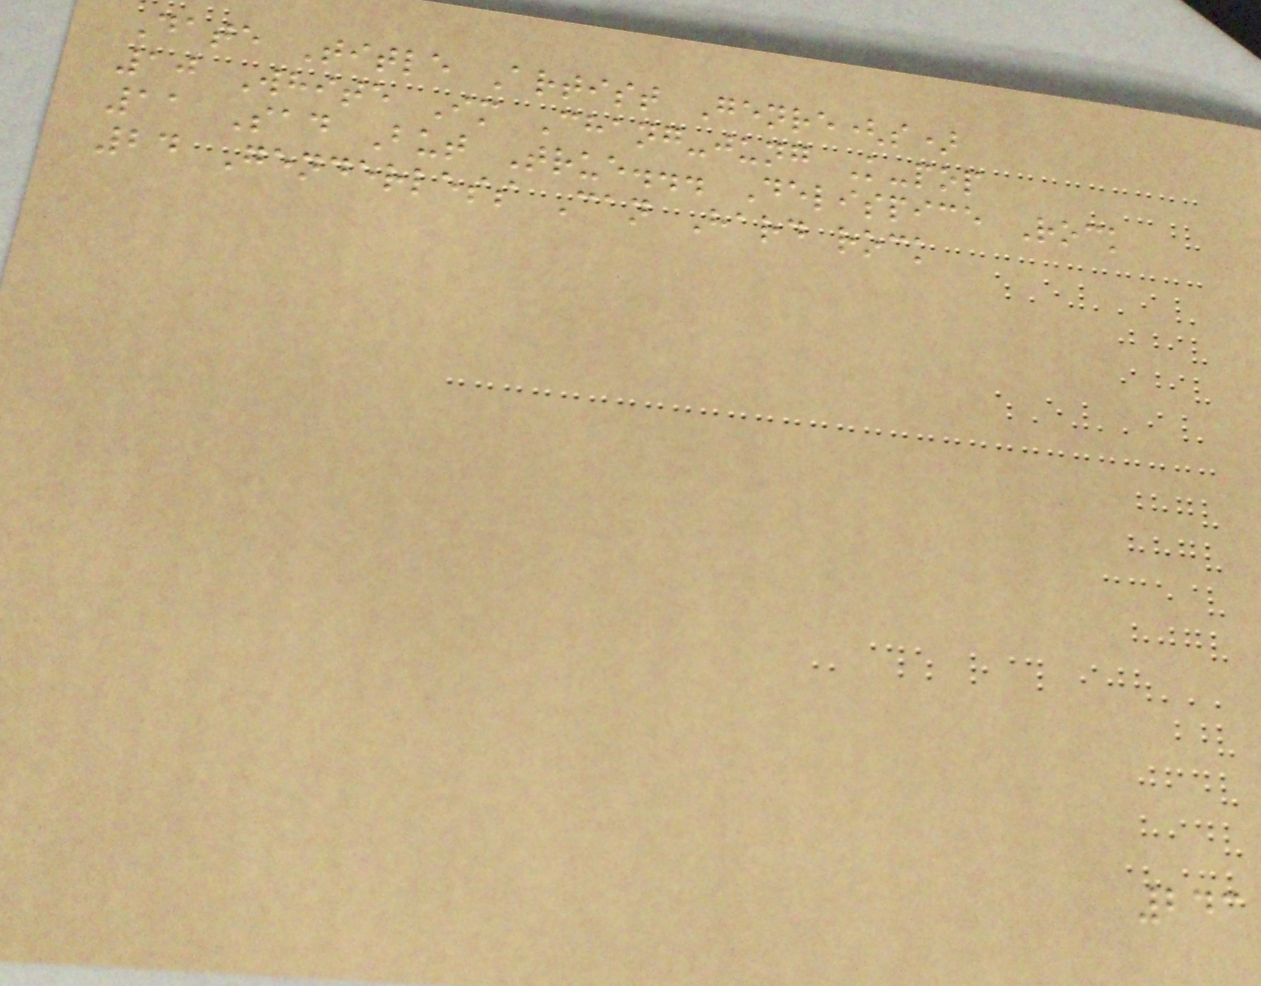Date Title Artist Genre(s)
10 White Im Chang-jung K-pop
11 Sad But True... Delispice Rock
24 Genderless Can Hard rock
243
